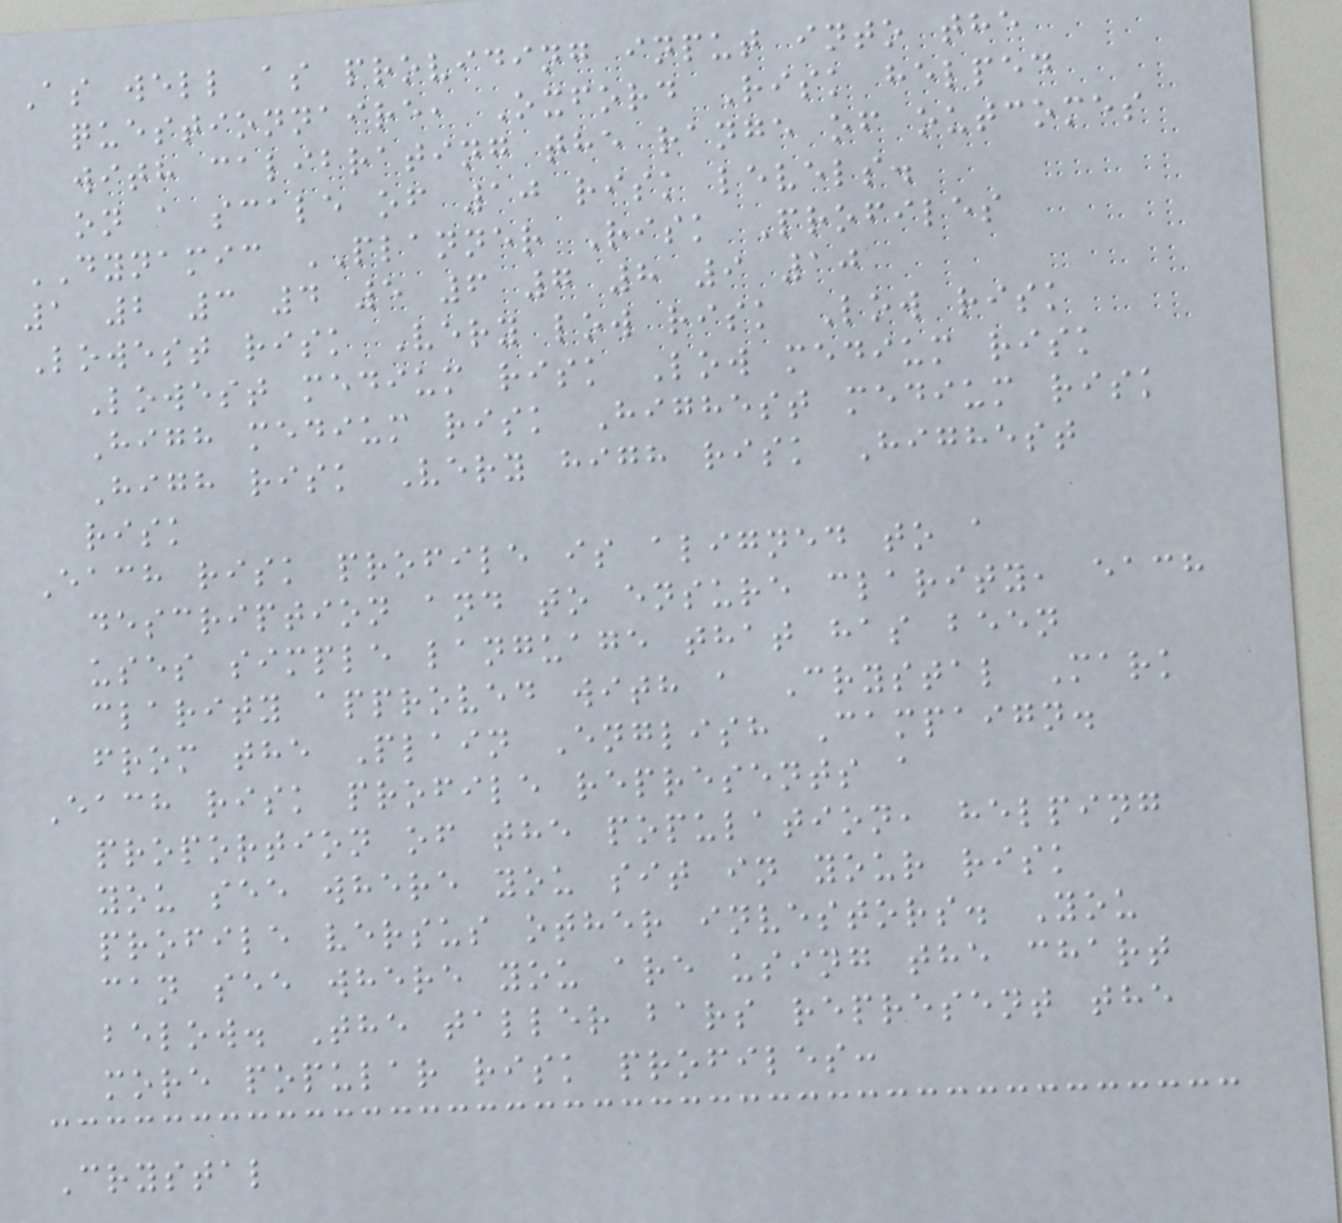As well as providing input into the
questionnaire, Oxford Risk helped
with calibrating the range of outcomes
on a scale of 10 risk levels.
DYNAMIC PLANNER Risk Profiles
1 2 3 4 5 6 7 8 9 10
Lowest risk Very low risk Low risk
Lowest medium risk Low medium risk
High medium risk Highest medium risk
High risk Very high risk Highest
risk
Each risk profile is aligned to a
description and to ensure clarity, each
uses simple language that has been
clarity approved with a Crystal Mark
from the Plain English Campaign.
Each risk profile represents a
proportion of the population, helping
you see where you sit in your risk
profile versus other investors. You
can see where you are using the chart
below. The taller bars represent the
more popular risk profiles:
Crystal
